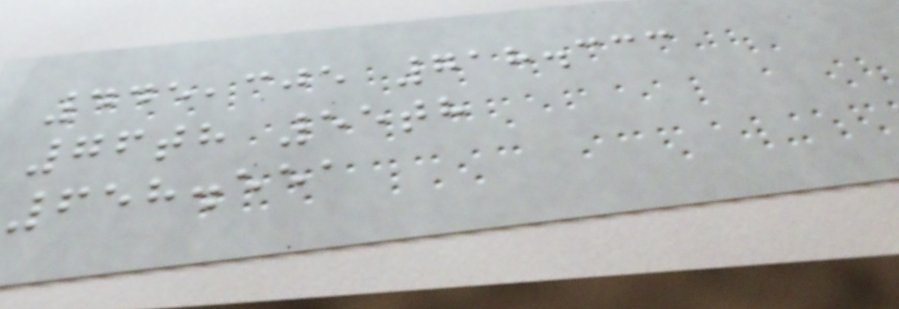445,305 718.333
76th 55th
658.551
